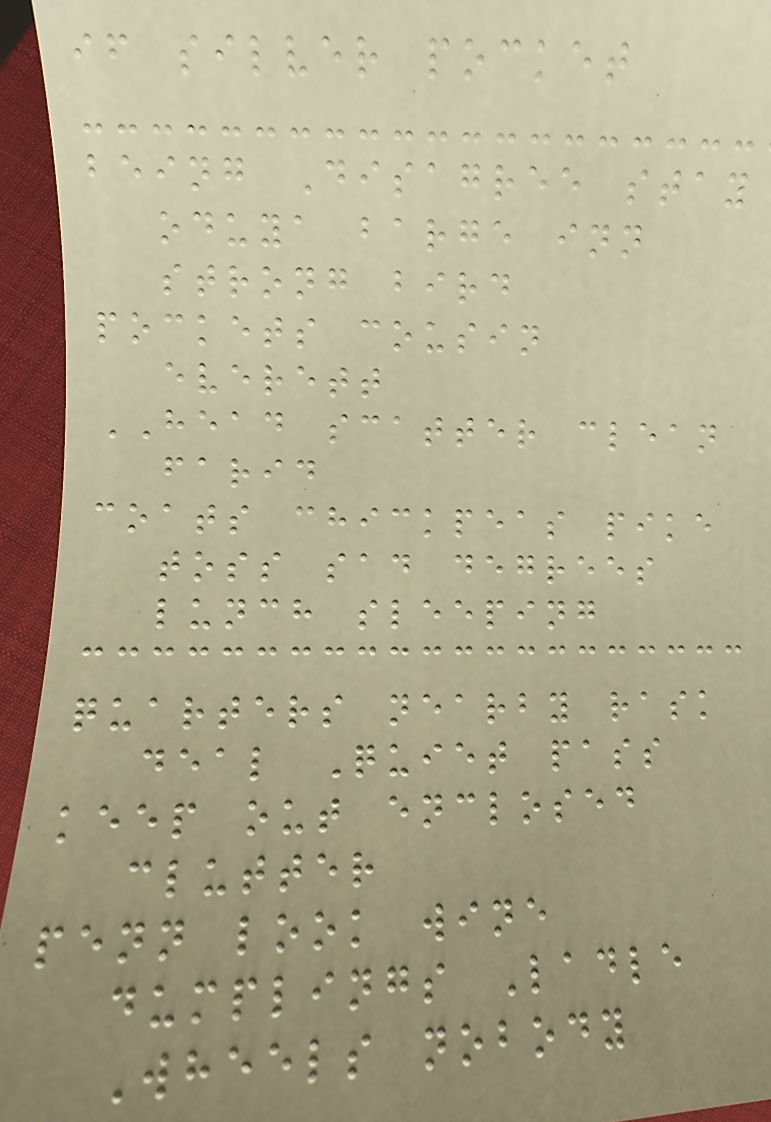if silver pocket
being Disagree stay
oduya barge inn
strong bird
pockets cousin
everett
HEAD scatter clean
farid
coats chickpeas pike
toss sad degrees
lunch sleeping
quarters nearby rask
deal Quiet pass
keep out enclosed
clutter
penn look wine
dumplings Ladle
Wheels nobody
